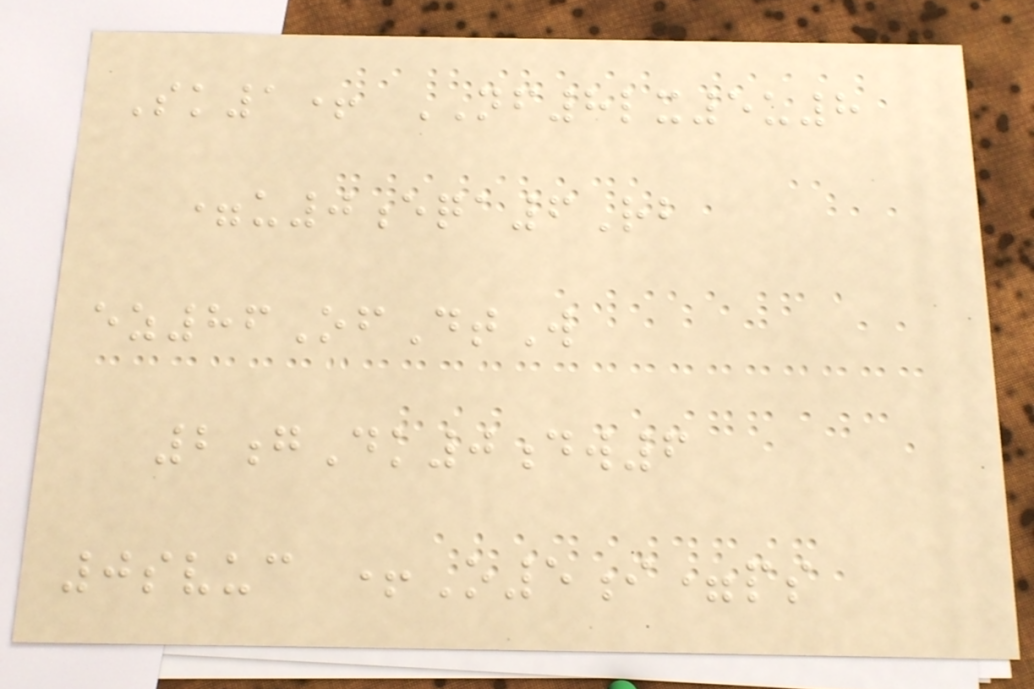Sk1+ NF8lx5u8
=u0eqa6Rb
ez86OfDtW
2gDk0dw6
0svuc +O5i=ps
